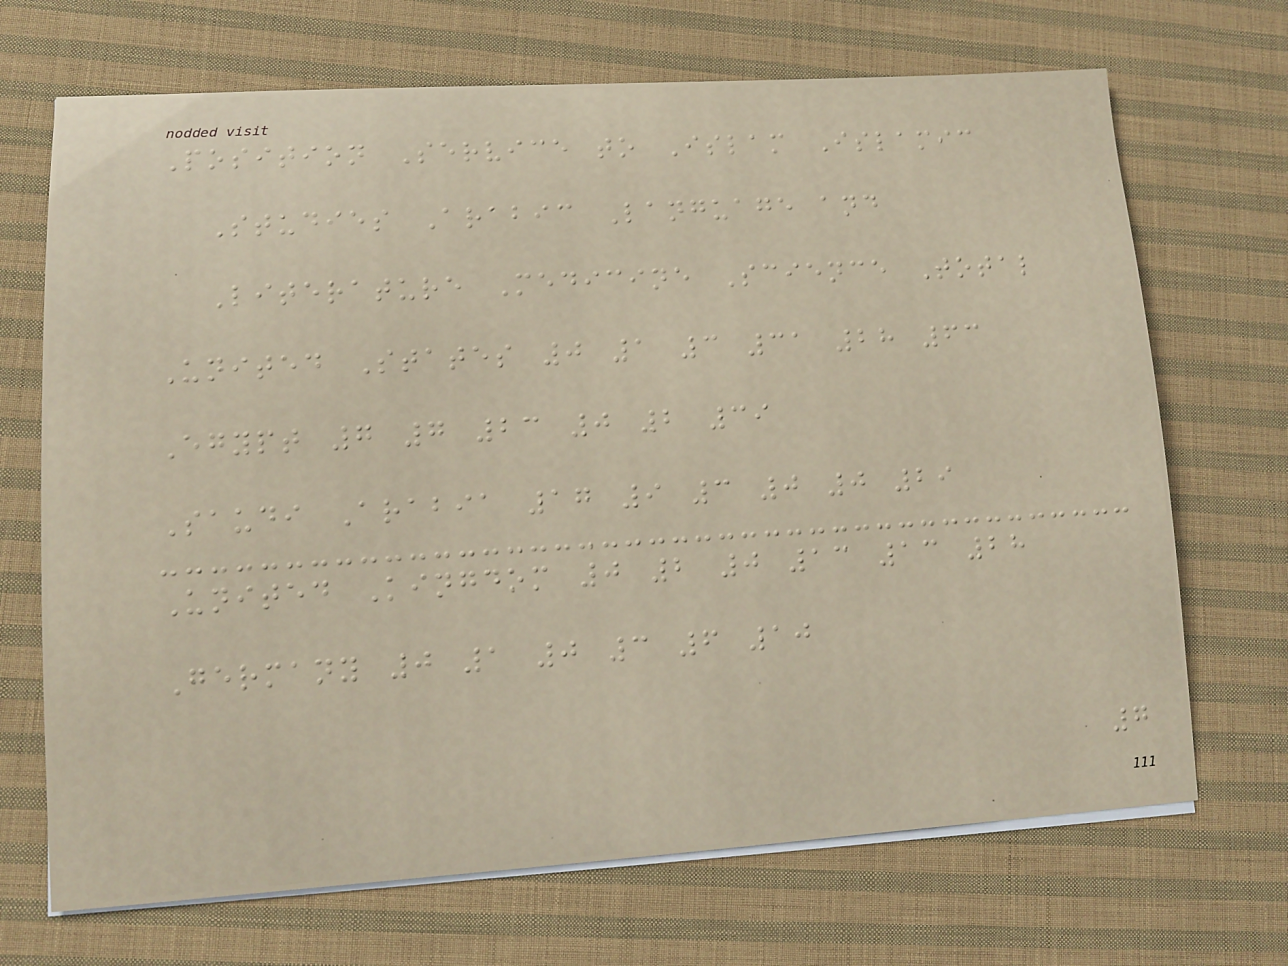Position Service to Islam Islamic
Studies Arabic Language and
Literature Medicine Science Total
United States 0 1 3 31 28 63
Egypt 7 7 23 0 2 39
Saudi Arabia 17 9 3 0 0 29
United Kingdom 0 2 0 13 13 28
Germany 0 1 0 3 6 10
7
